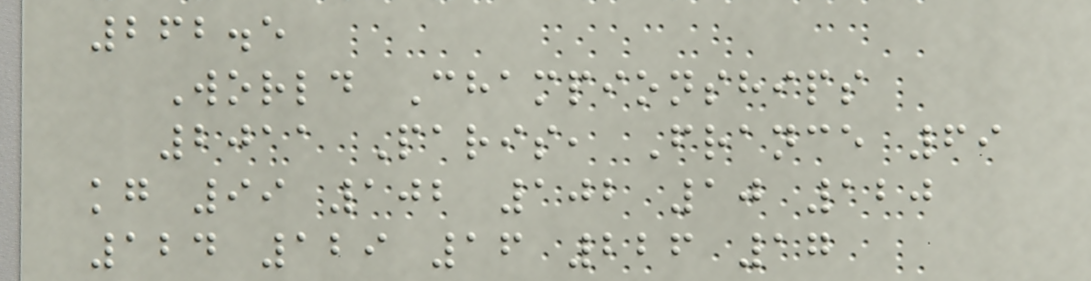262.5
World Championships
2011 Paris, France 69
kg 99 102 102 10 120
124 129 16 226 17
